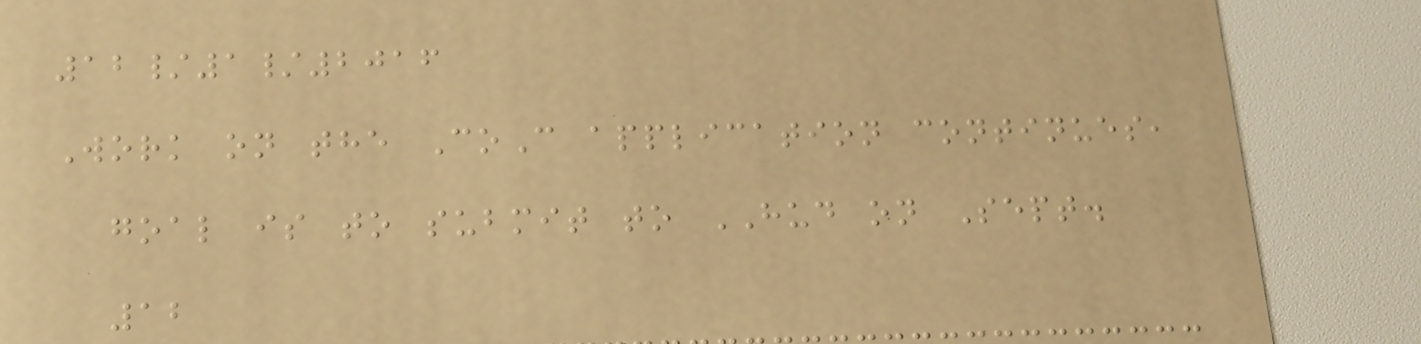12/1/2016
Work on the CoC application continues,
goal is to submit to HUD on Sept.
12
